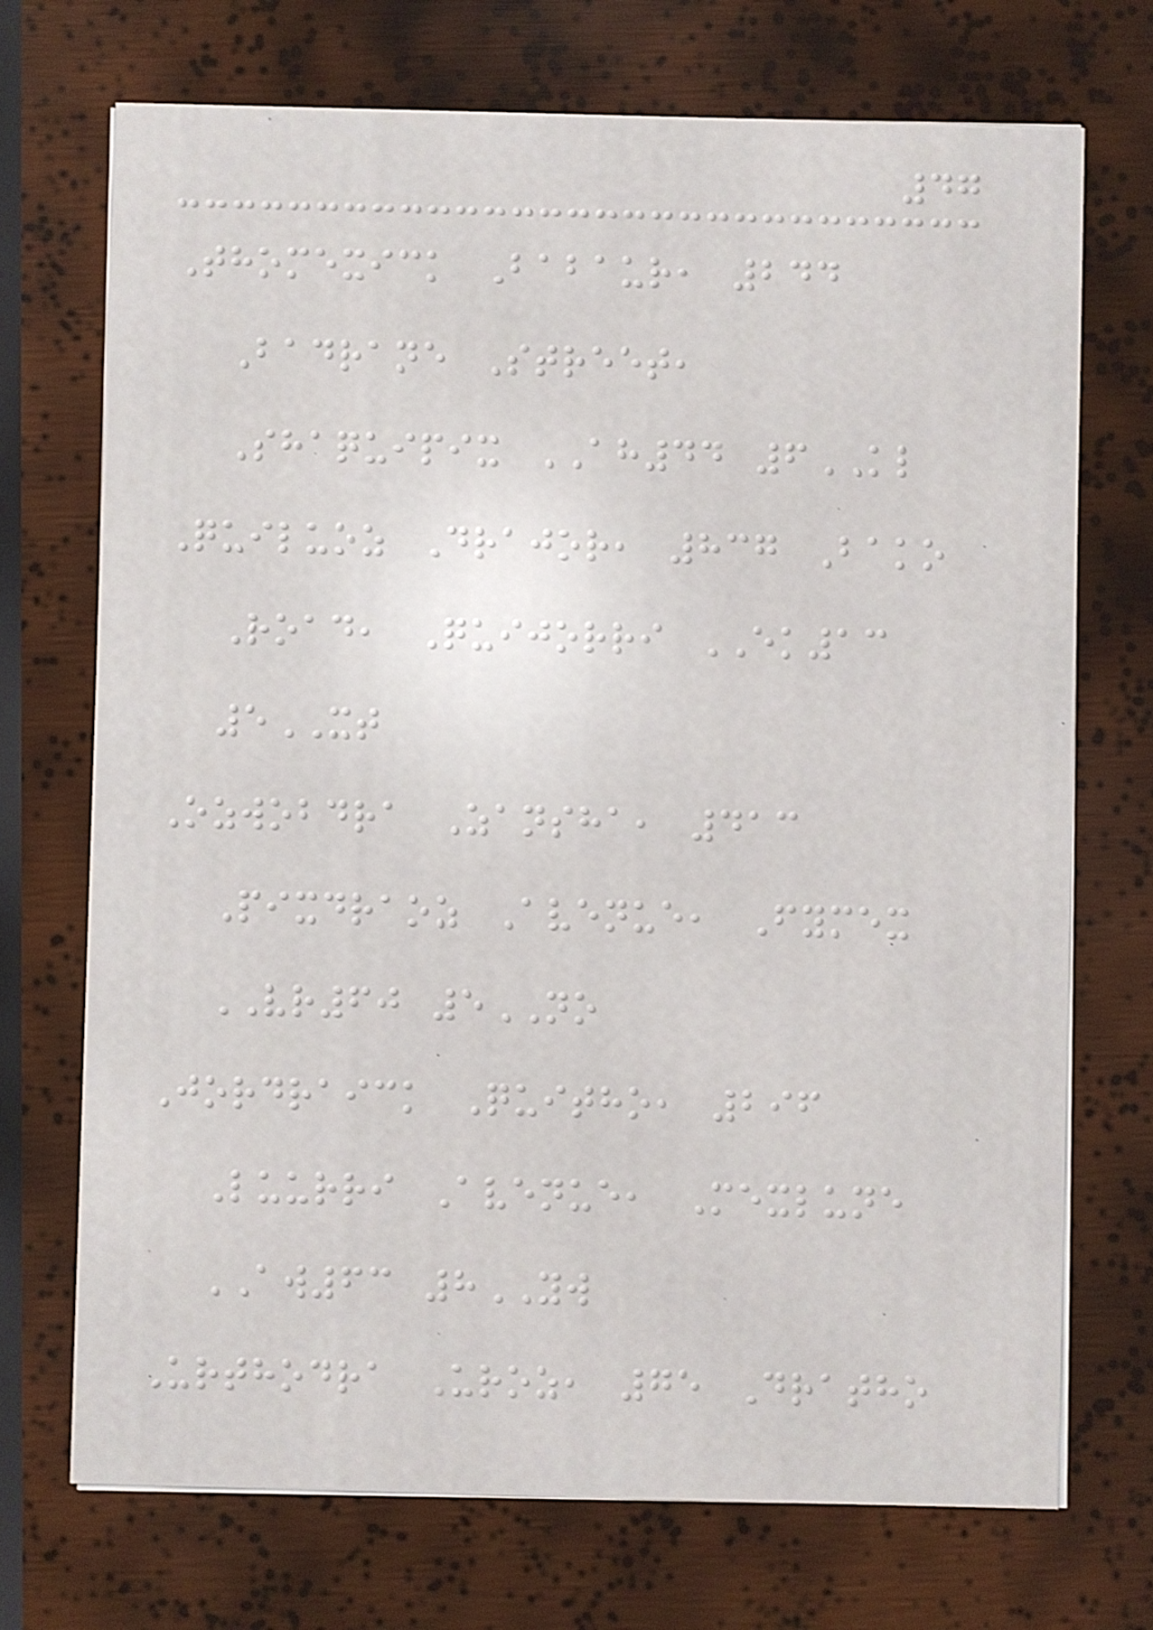47
Thomexick Babaur, 244
Badrane Street,
Shaquipix AH44 6KL
Quiluoz Drajor, 837 Bako
Road, Quijorri EK13
5XT
Ozwobdra Zansha, 413
Pixdraoz Avenue, Fymex
VR60 5NO
Jordraick Quitho, 296
Luurri Avenue, Mexlune
AW63 8YW
Urthodra Uroz, 75 Dratho
